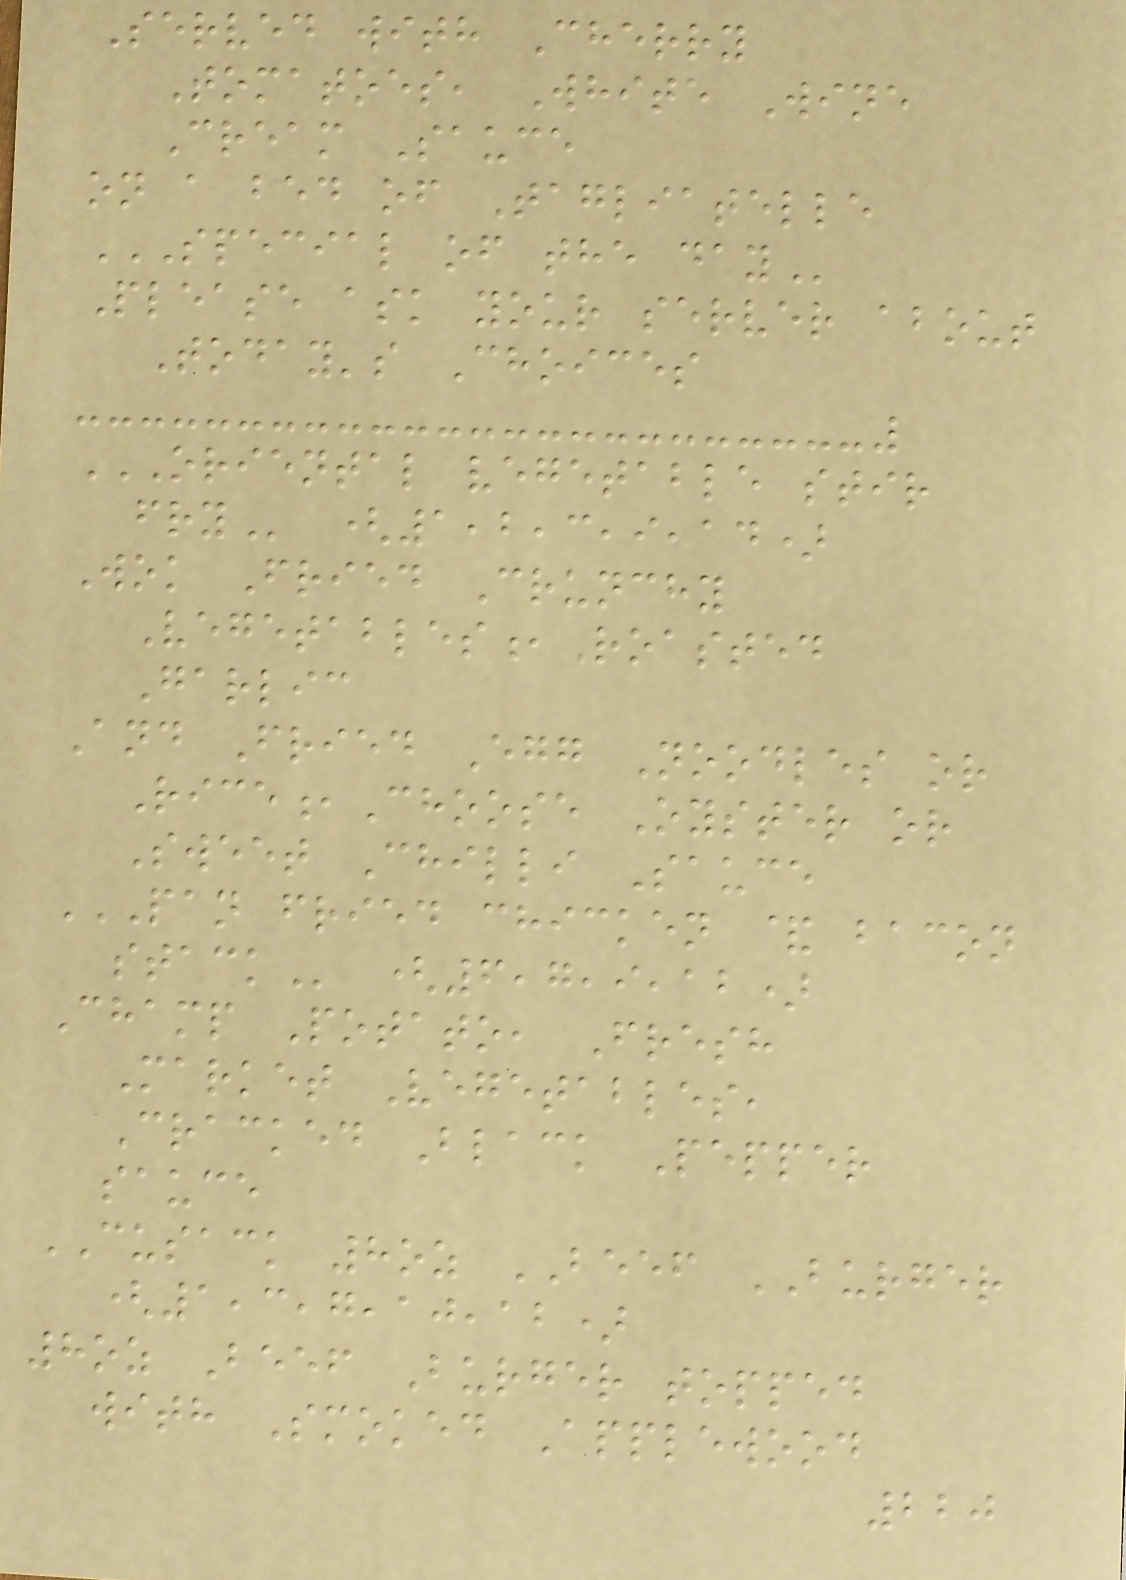Served with Cherry
Tomatoes, White Wine
Cream Sauce
on a bed of Tagliatelle
SPECIAL OF THE DAY
Please ask your server about
Today's Choices
ORIENTAL VEGETABLE STIR
FRY (1,2,3,9,14)
Wok Fried Crunchy
Vegetables,Roasted
Garlic
And Fried Egg Noodles or
Rice,Choose Oyster or
Sweet Chilli Sauce
PAN FRIED CHICKEN & BACON
STACK (6,7,9,12)
Champ Potato, Fresh
Market Vegetables,
Cracked Black Pepper
sauce
CUSACK 8oz BEEF BURGER
(1,3,7,10,12)
8oz Beef Burger topped
with Smoked Applewood
220
